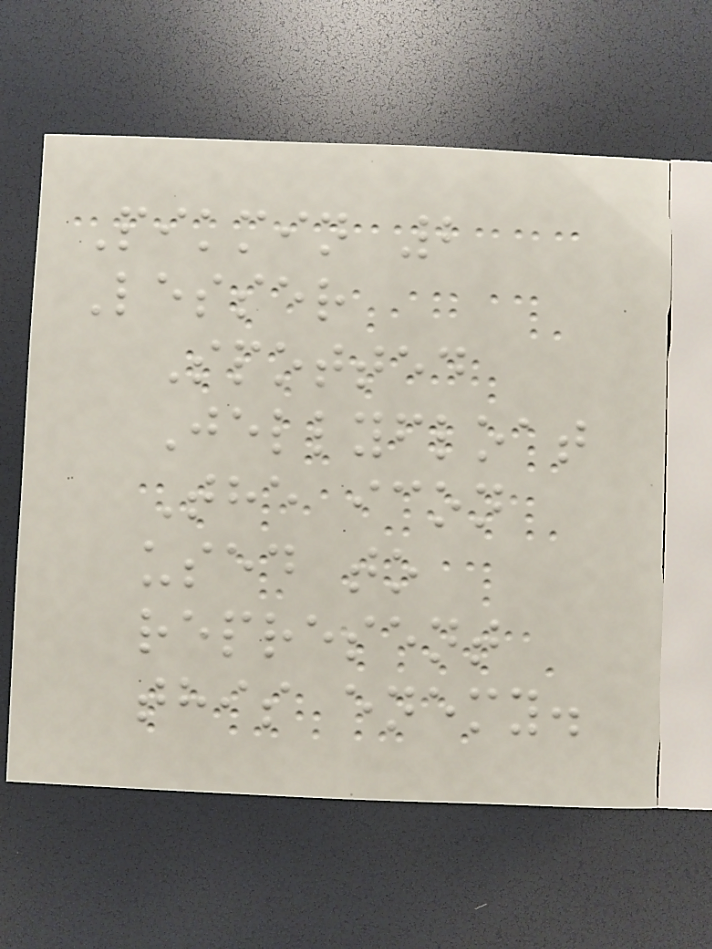Pikmin 2
Lesser
Spotted
Jellyfloat
The icon
used to
represent
this enemy.
